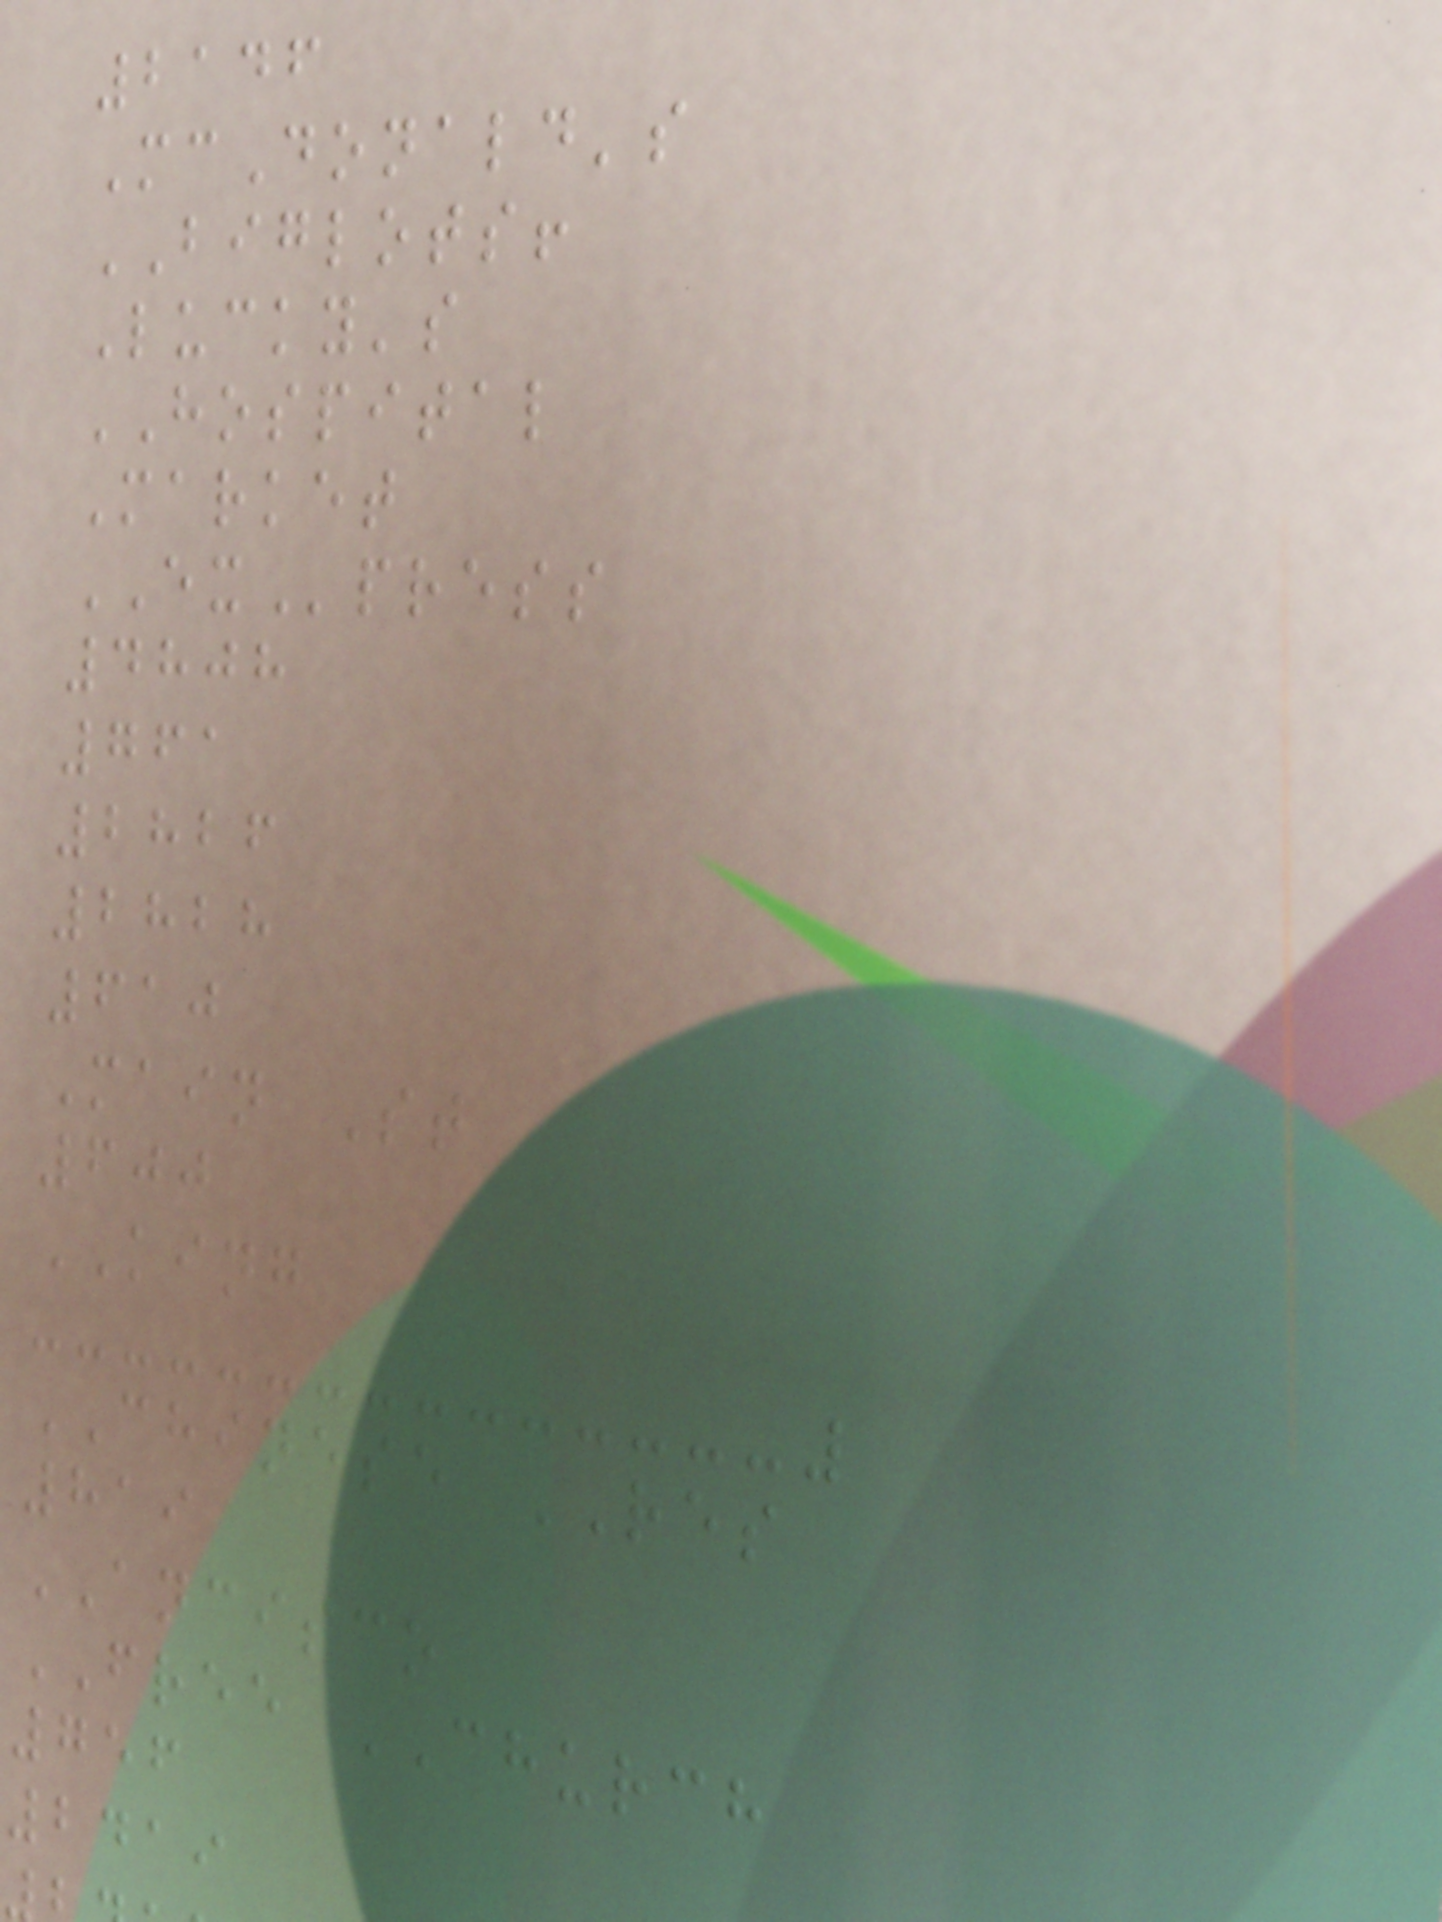2146
McDonald's
BIGLOTS!
Lucky's
HOSPITAL
Market
EXpress
4808
761
2826
2828
610
Main St
600
KING
CHINESE RES
819
ANCISCO
FREE CHURCH
756
2419
